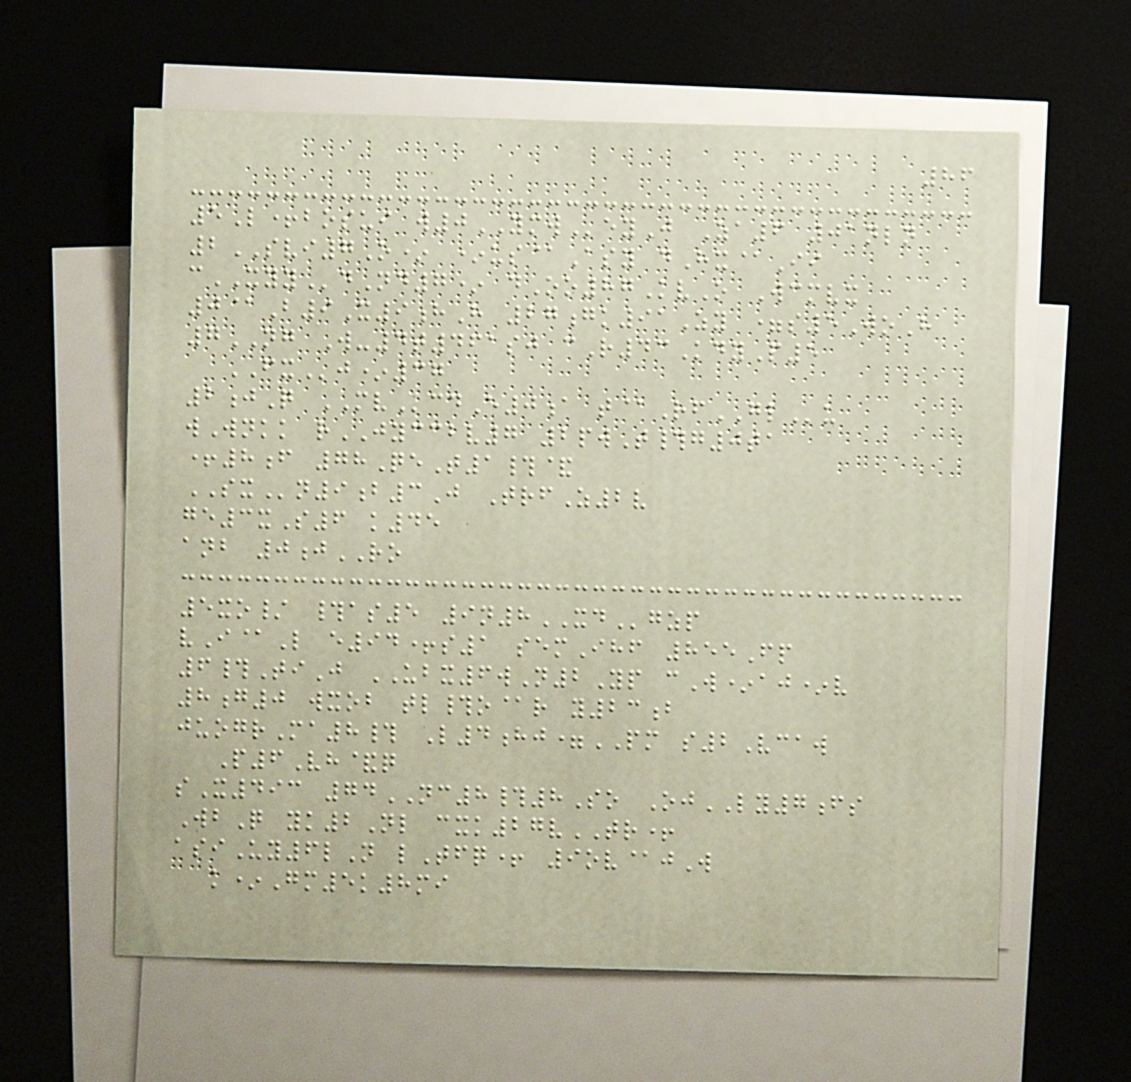86
5L+bosui w0YMWeyJ Za6 01nln
2SVI7O* *us@Asy dHx@Ii
cXYYdNd7* dOo87KvO Wcmvx
0@B9X9hH 27gk91Zy =s5WoH
7NG W-4t461sj cR43KdyP5
FXj*37
2jQ MVcdE0a t@RfGLu
wWnkk rJYCCBV7 2pwT#g0ta
+8f 78QeT1#&
SXn9b3J TrfZ2v
ge3xS6 k45
anb 0jRO
5xo/ #as5 9n8XDgzp
vI@L e94+s1 semIhf 855Fp
6#TiJ UBX6wN2Yp cW*aj*v
8g0 wxob tl#o@r y23b
juogrMa8# L4hj=PM s2Vcaw
P6Vh&q
sX493 74NC8#8So OjLY7fs
WbQ yk2Nl cxk27vTR+
asiUy6lN lTfq+ 9ov@jW
k*Gm5k8mi
